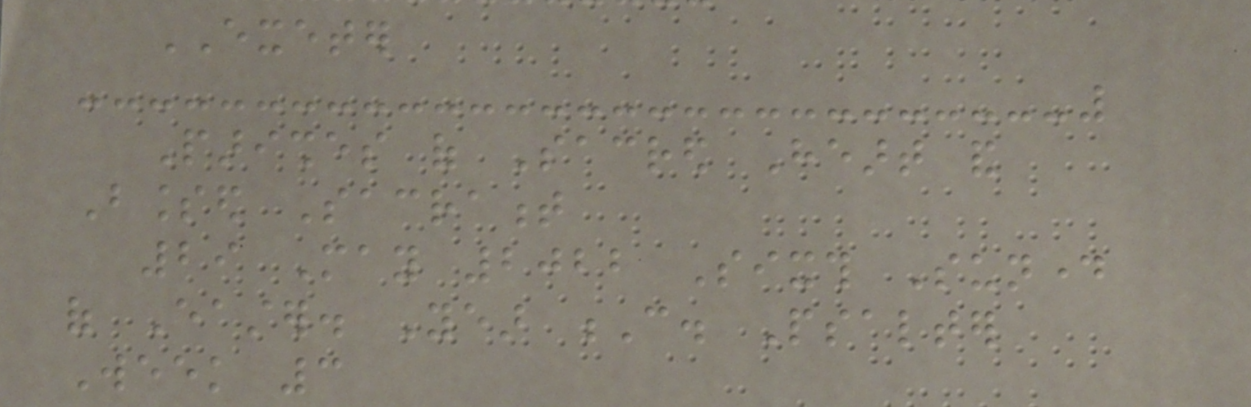EXETER
Parishes of Sacred Heart and
Blessed Sacrament
29 May 2022 Sixth Sunday
of Easter. Year C. Psalter
Week 3
